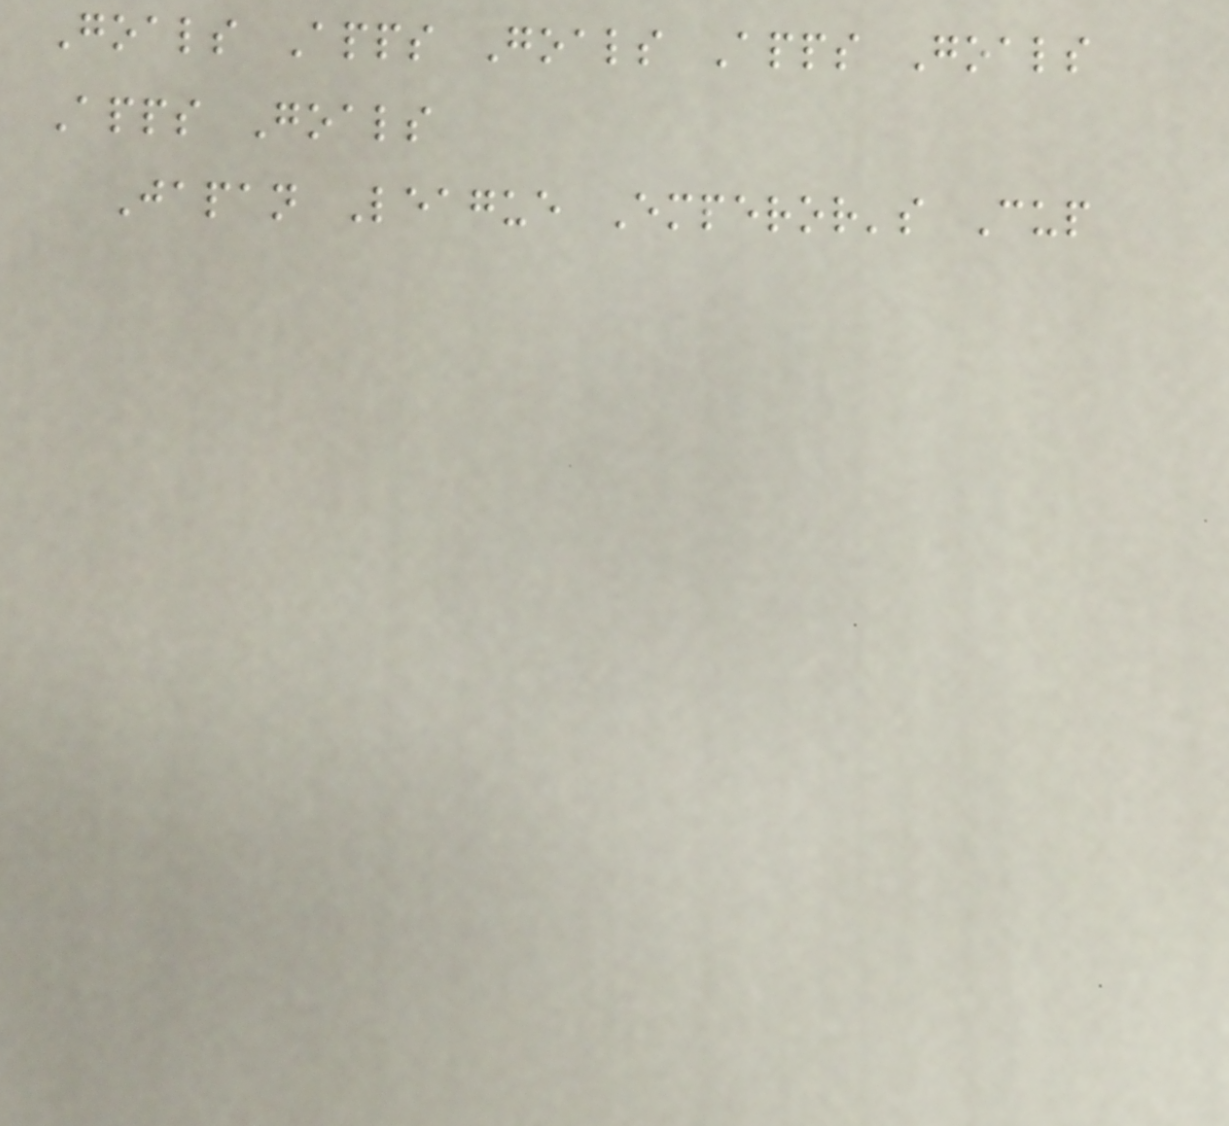Goals Apps Goals Apps Goals
Apps Goals
Japan League Emperor's Cup
